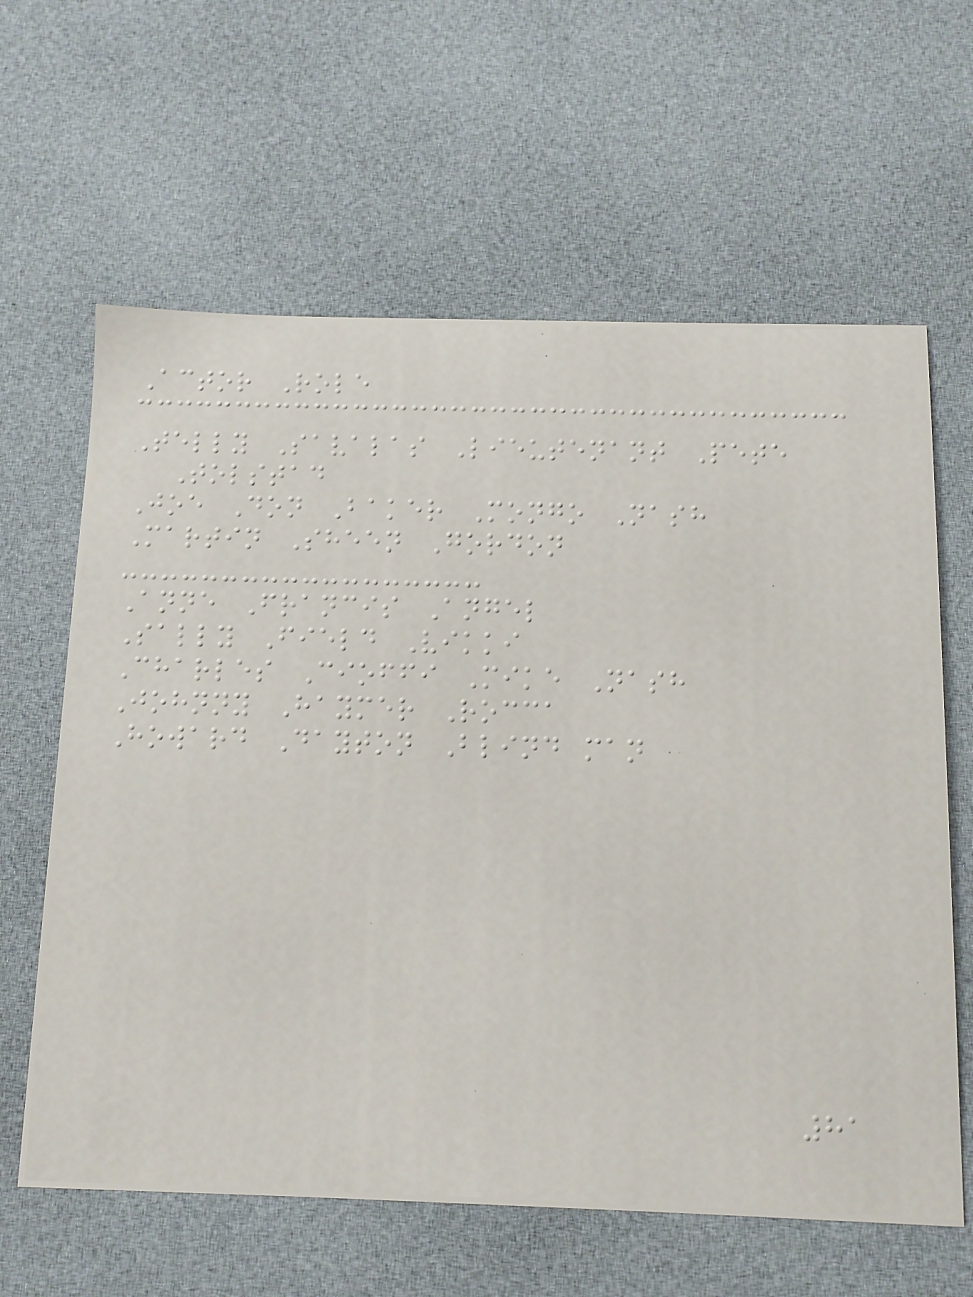Actor Role
Telly Savalas Lieutenant Pete
Tolstad
Joe Don Baker Mongo Nash
Martin Sheen Gordon
Anne Francis Angel
Sally Field Vikki
Charles Cioffi Mike Nash
Johnny Haymer Rocca
Howard Dayton Blind man
81
